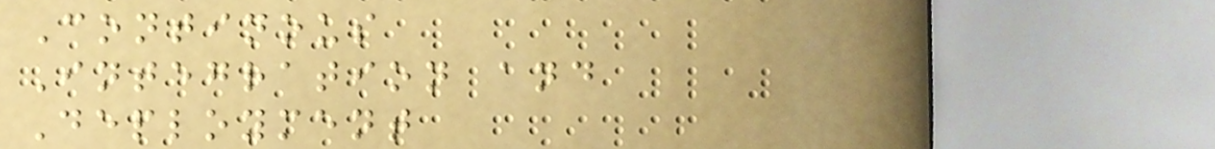Continous
Integration and
Deployment
